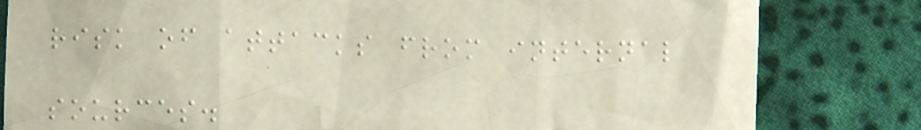risk of attacks from internal
sources.
